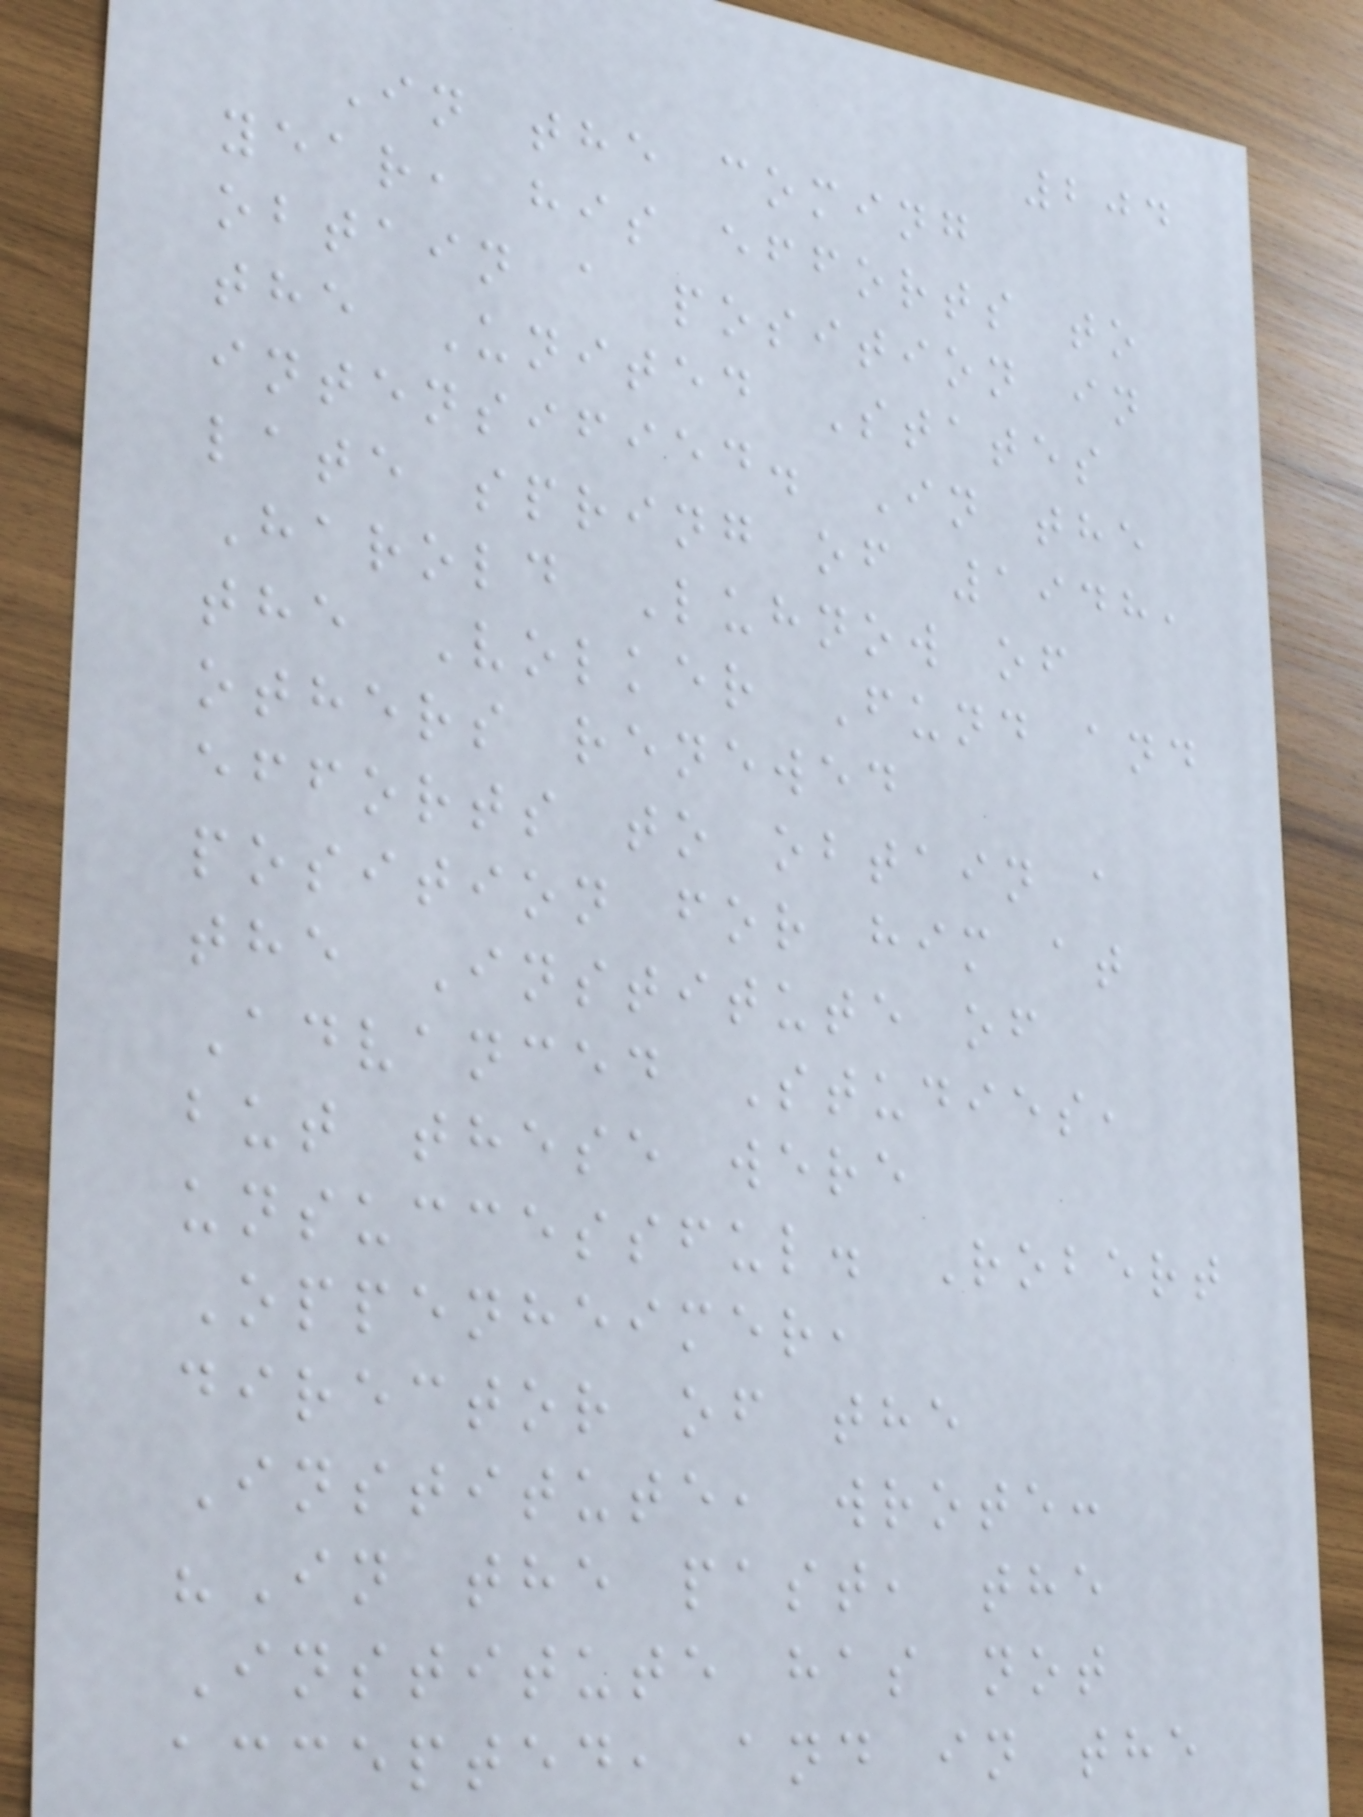204
In the coming
year, his efforts to
obtain a position in
the United States
intensified. In the
late spring of 1948,
Harold Luhnow of
the Volker Fund and
others renewed
efforts to obtain a
position for him at
the Institute of
Advanced Studies,
but these were
unsuccessful. Robert
Oppenheimer,
director of the
Institute, wrote:
"In the past, the
Institute has not
accepted, and in the
